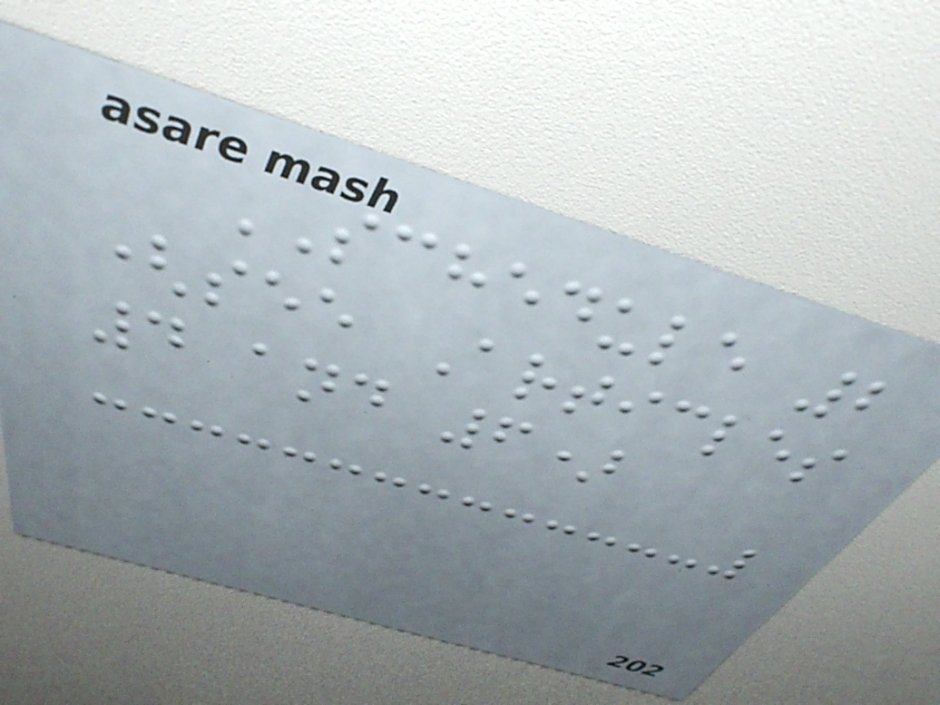SCHEDULE 2
(see Articles
4 and 6)
